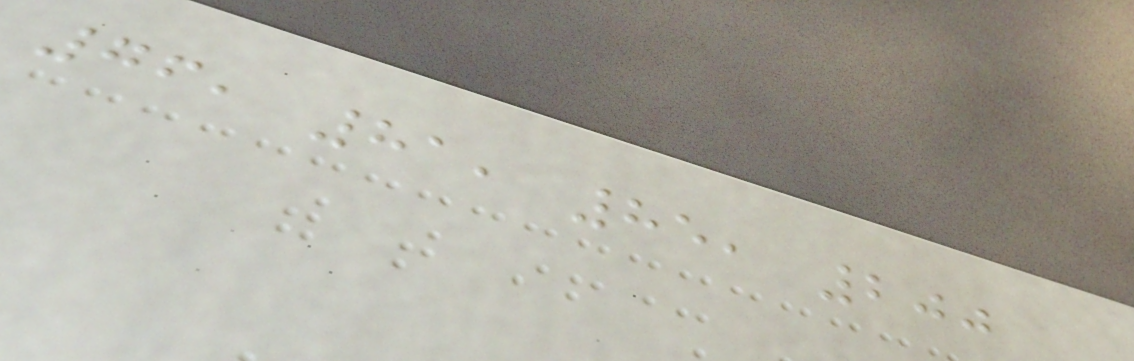76, 81, 85, 200
